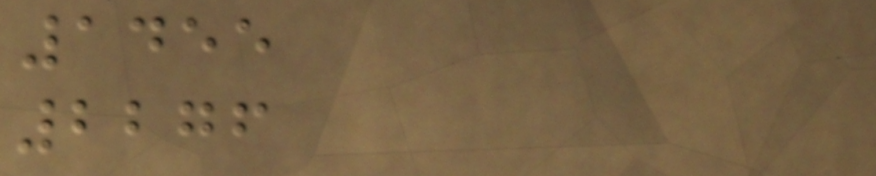1455
2276
